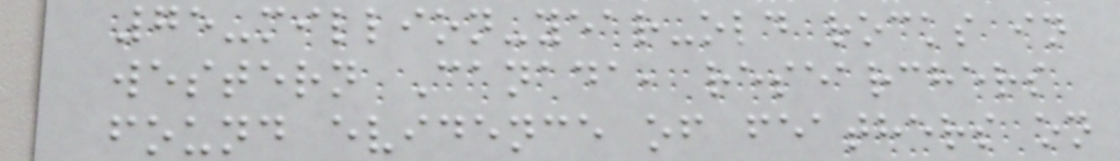75-million-year-old rocks in
western Canada, researchers
found evidence of feathers on
